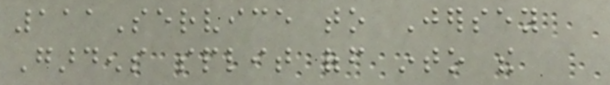111Service to Jersey
Gardens split off into the
